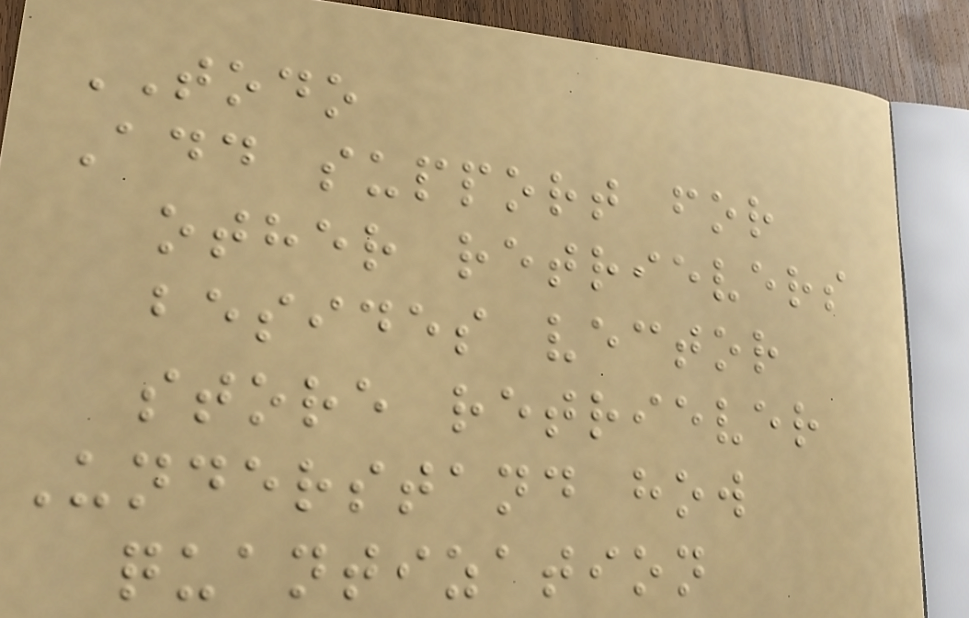TODO
Add support for
other retrievers
besides vector
store retriever
Understand how
quantization
